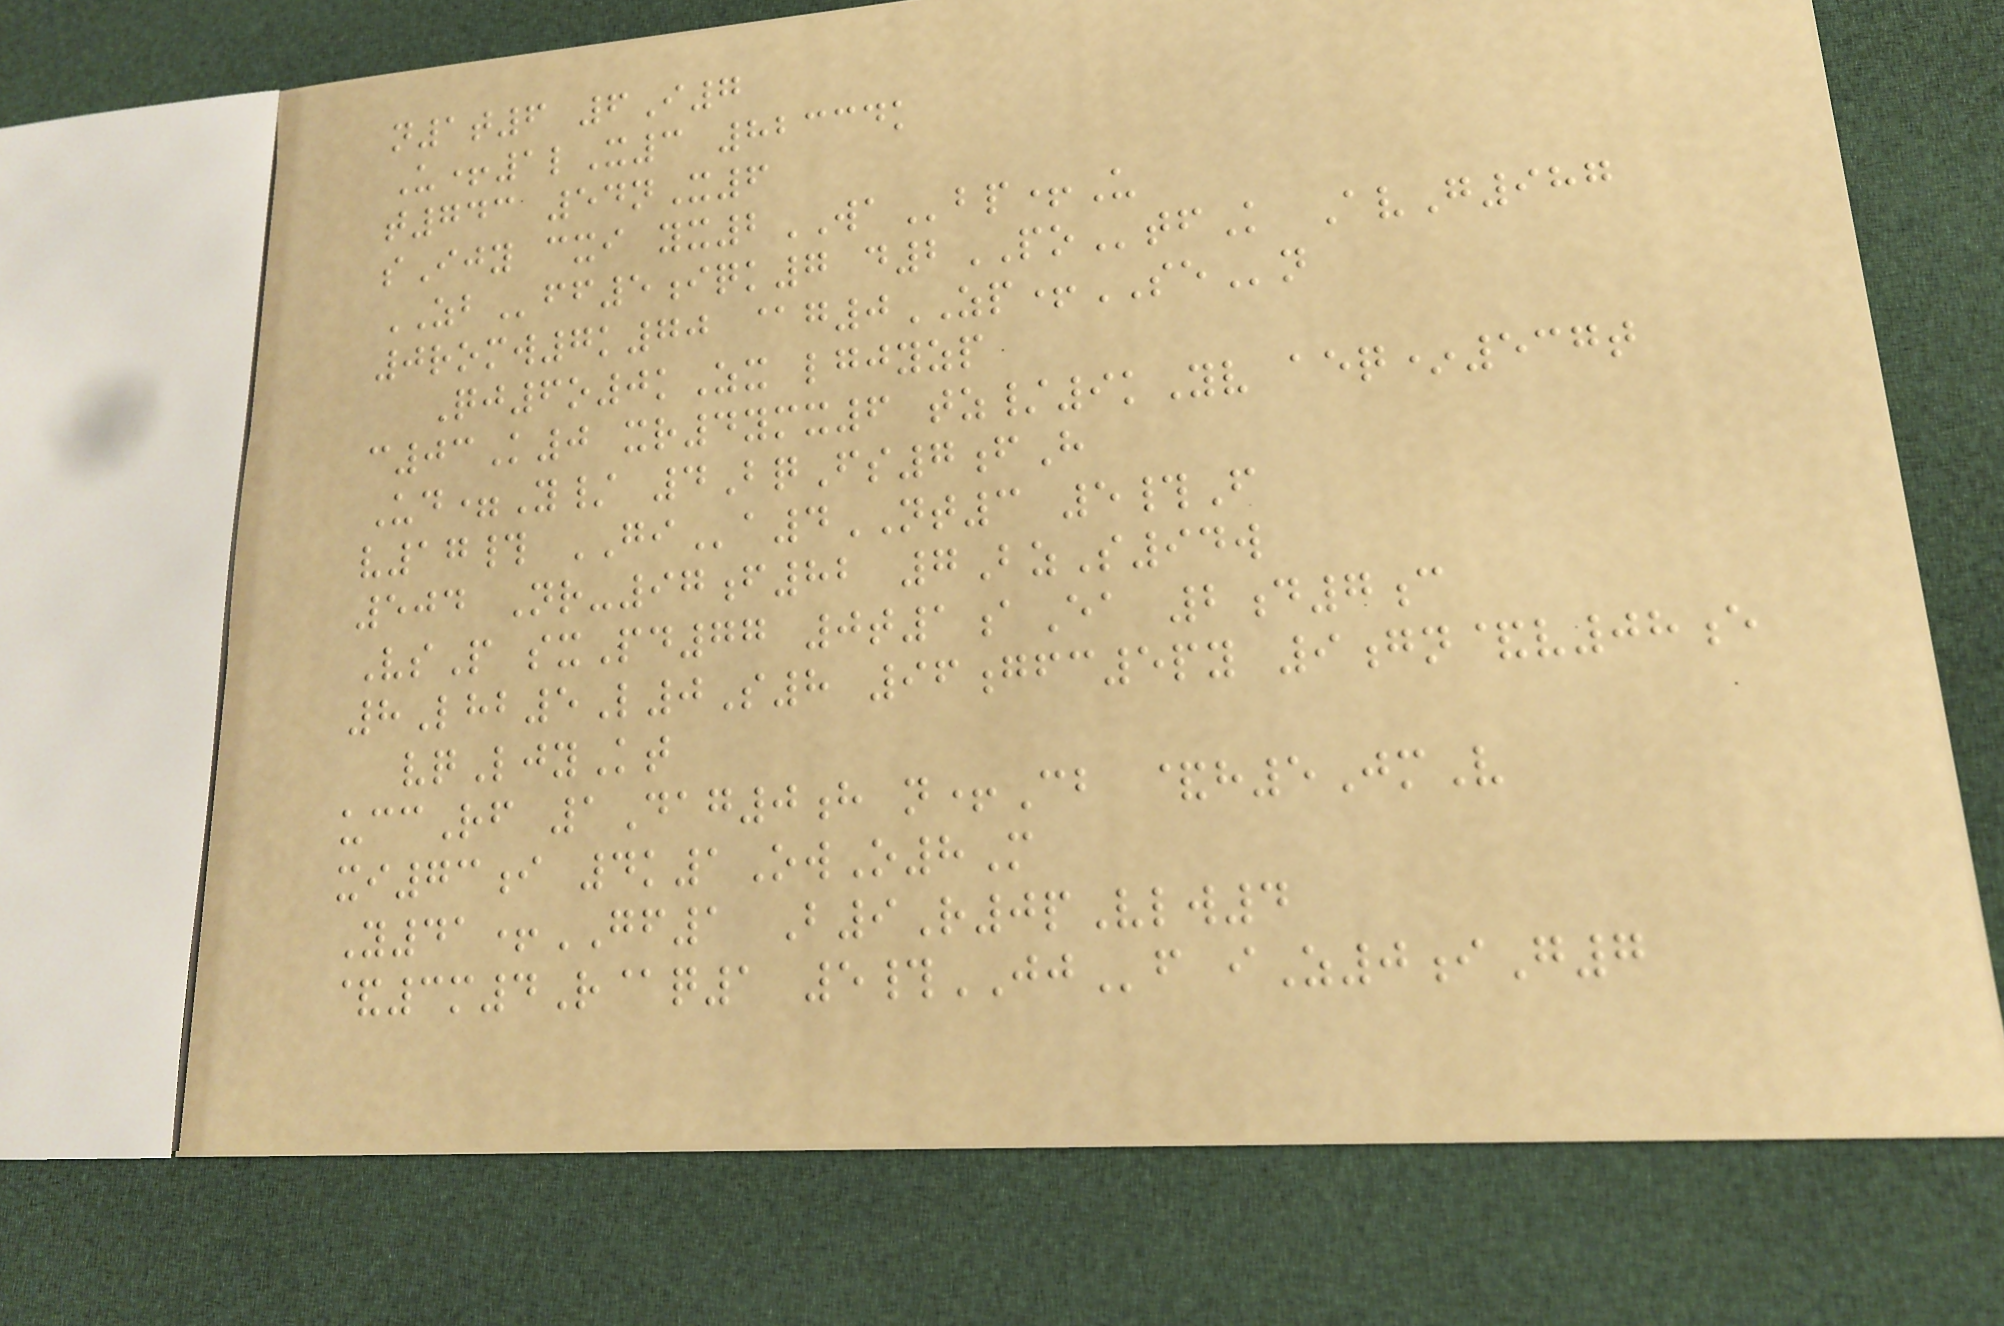n1t6 6I7
U+1lX3 82334k
t743 54nX6
sIjy cxi yx2WAbp+U
ZBff5iqk7 d2POtfK AvG987
0romw7k70 @g0ZP+SEn
Qj6o0kZx lgjyzp
c03K0 xr4ymx6 tz/9kYv aeq*537t
Ud=Y/ 4BqFs7fH
v17# GIa4NT3 5#F
504 Nr-97f82 7BzS94w
VsP sxPd77 0t1aEa 2d7c
8Lhb5L0S8 96gfc5py 9gn&v08e
vqLjyKt
uccRf 1Dag0h n+Cb &h5JmV
xi73i 4k1OwO8M
Y41+GF1 B9R0pVlw4
&3m4R@q1 5#JJf iZ0iG7
